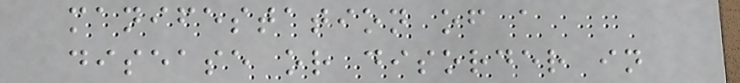manifestation of a
disease or disorder in
